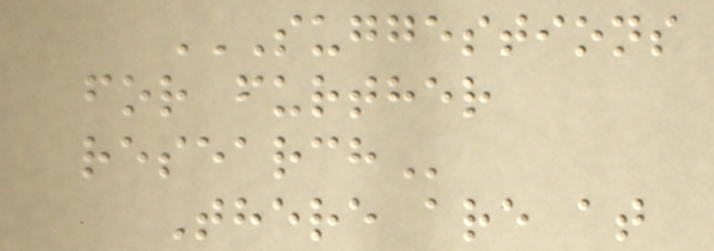SUGGESTIONS
FOR FURTHER
RESEARCH
There are at
